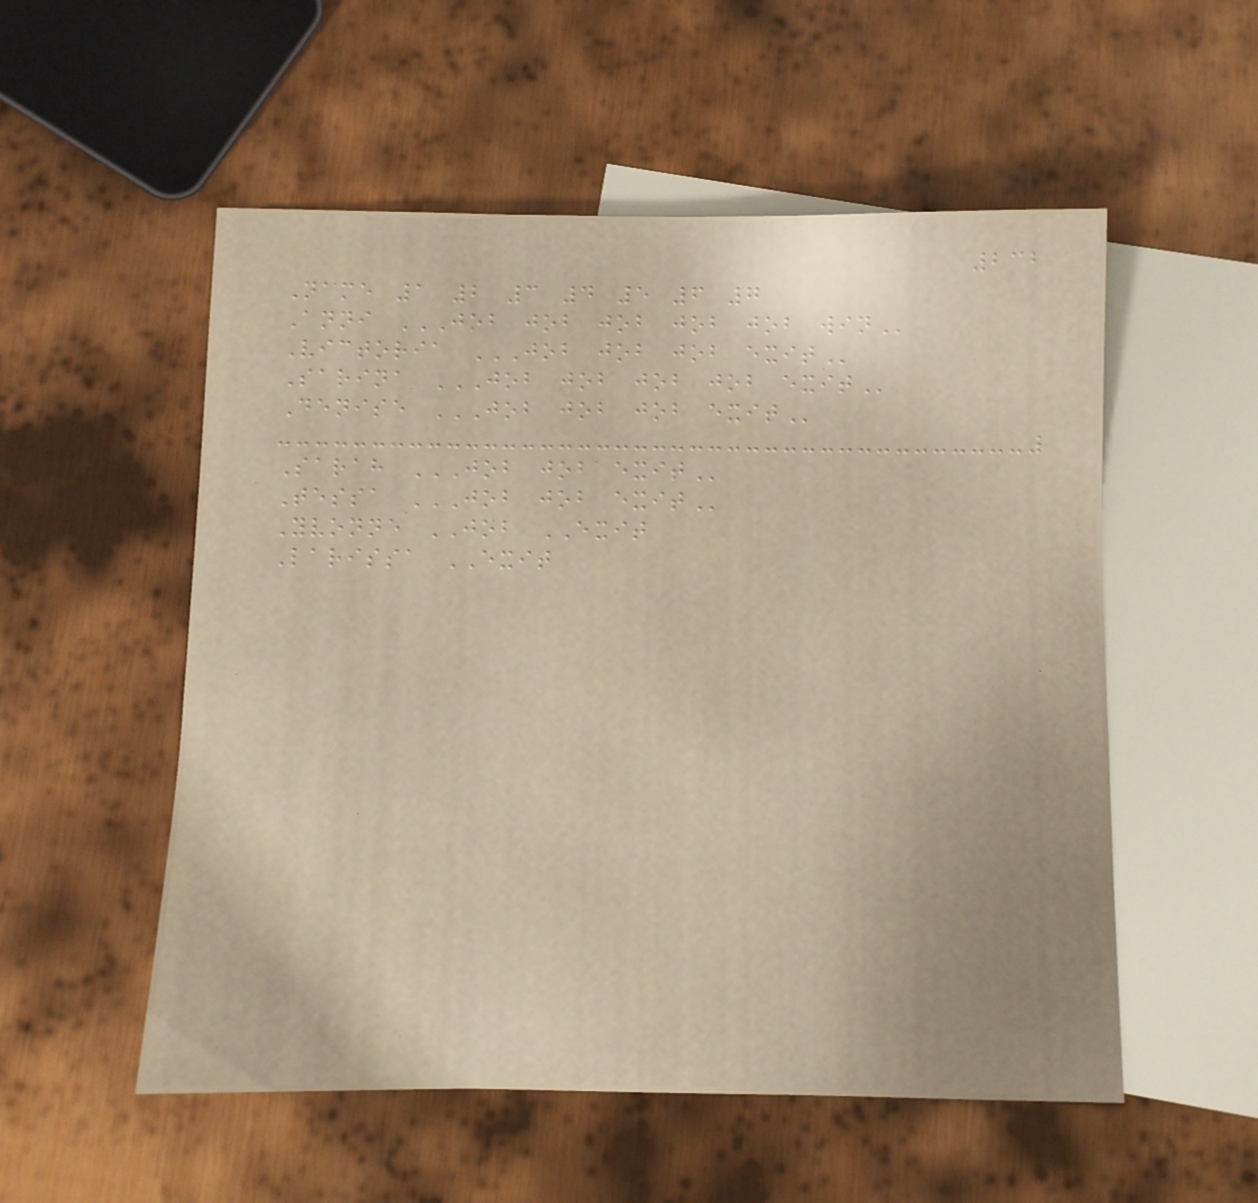232
Name 1 2 3 4 5 6 7
Anni JOB JOB JOB JOB JOB WIN
Victoria JOB JOB JOB EXIT
Sarina JOB JOB JOB JOB EXIT
Denise JOB JOB JOB EXIT
Sarah JOB JOB EXIT
Tessa JOB JOB EXIT
Yvonne JOB EXIT
Larissa EXIT
